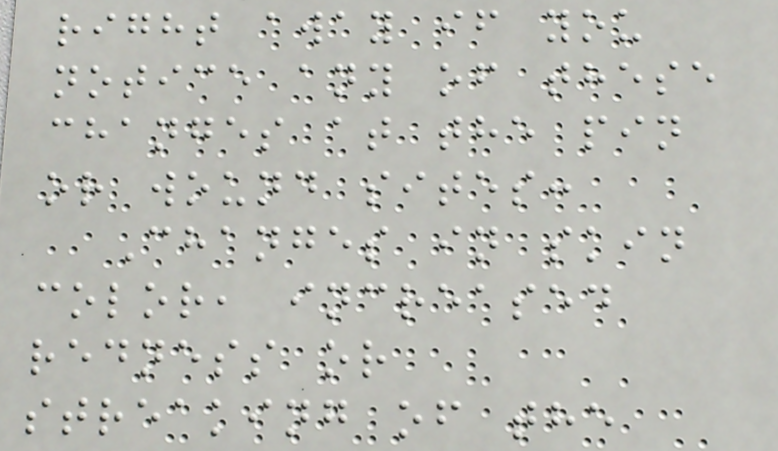right away if you
notice any of these
changes at the pin
or wound sites:
Changes in skin
color, increased
redness or
streaking of the
